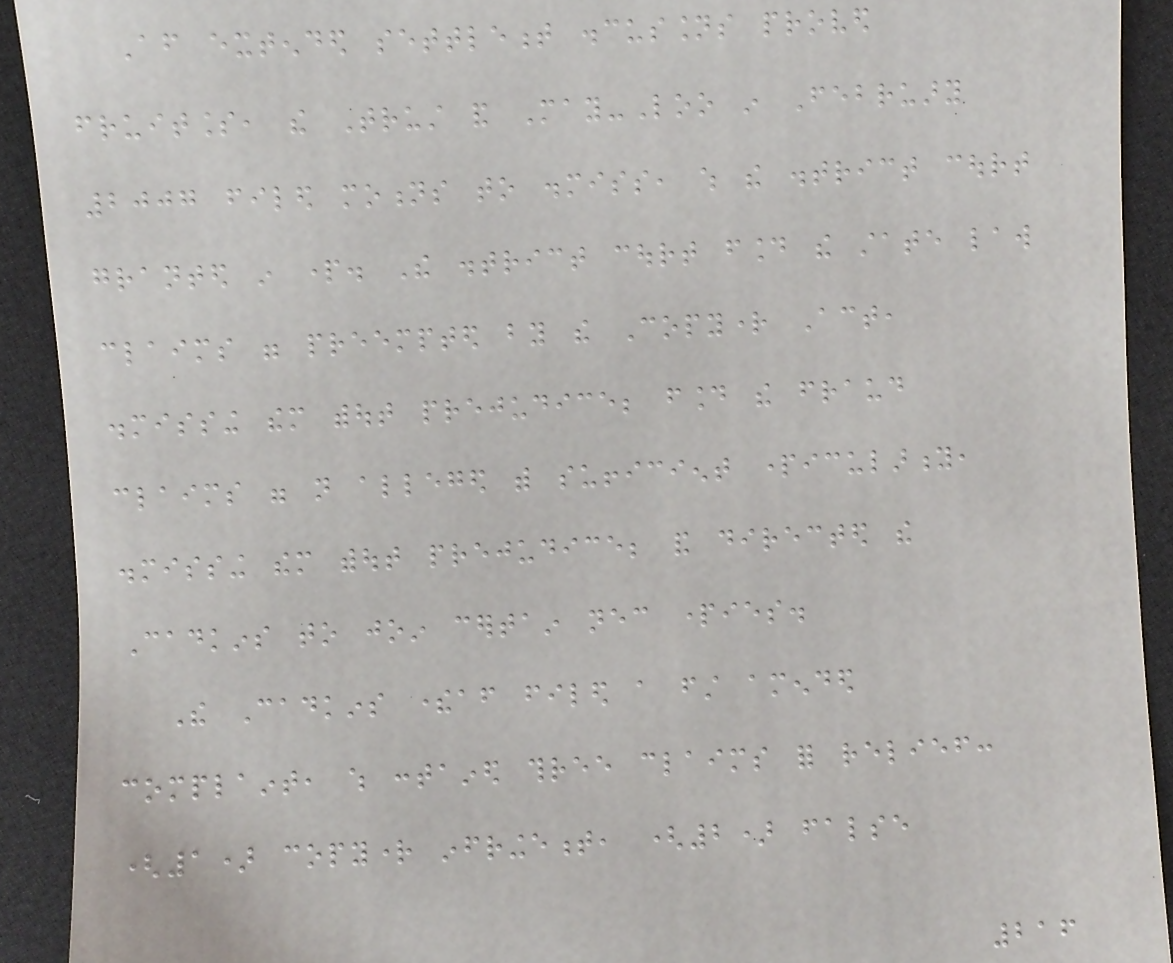After extended settlement discussions proved
fruitless, the Trust and May-Loo in February
2007 filed motions to dismiss, which the district court
granted in part. The district court found the state law
claims were preempted by the Copyright Act,
dismissing them without prejudice; found the fraud
claims were not alleged with sufficient particularity,
dismissing them without prejudice; and directed the
Cadkins to join certain necessary parties.
The Cadkins thereafter filed a first amended
complaint, which contained three claims for relief:
(1) copyright infringement, (2) false
216
